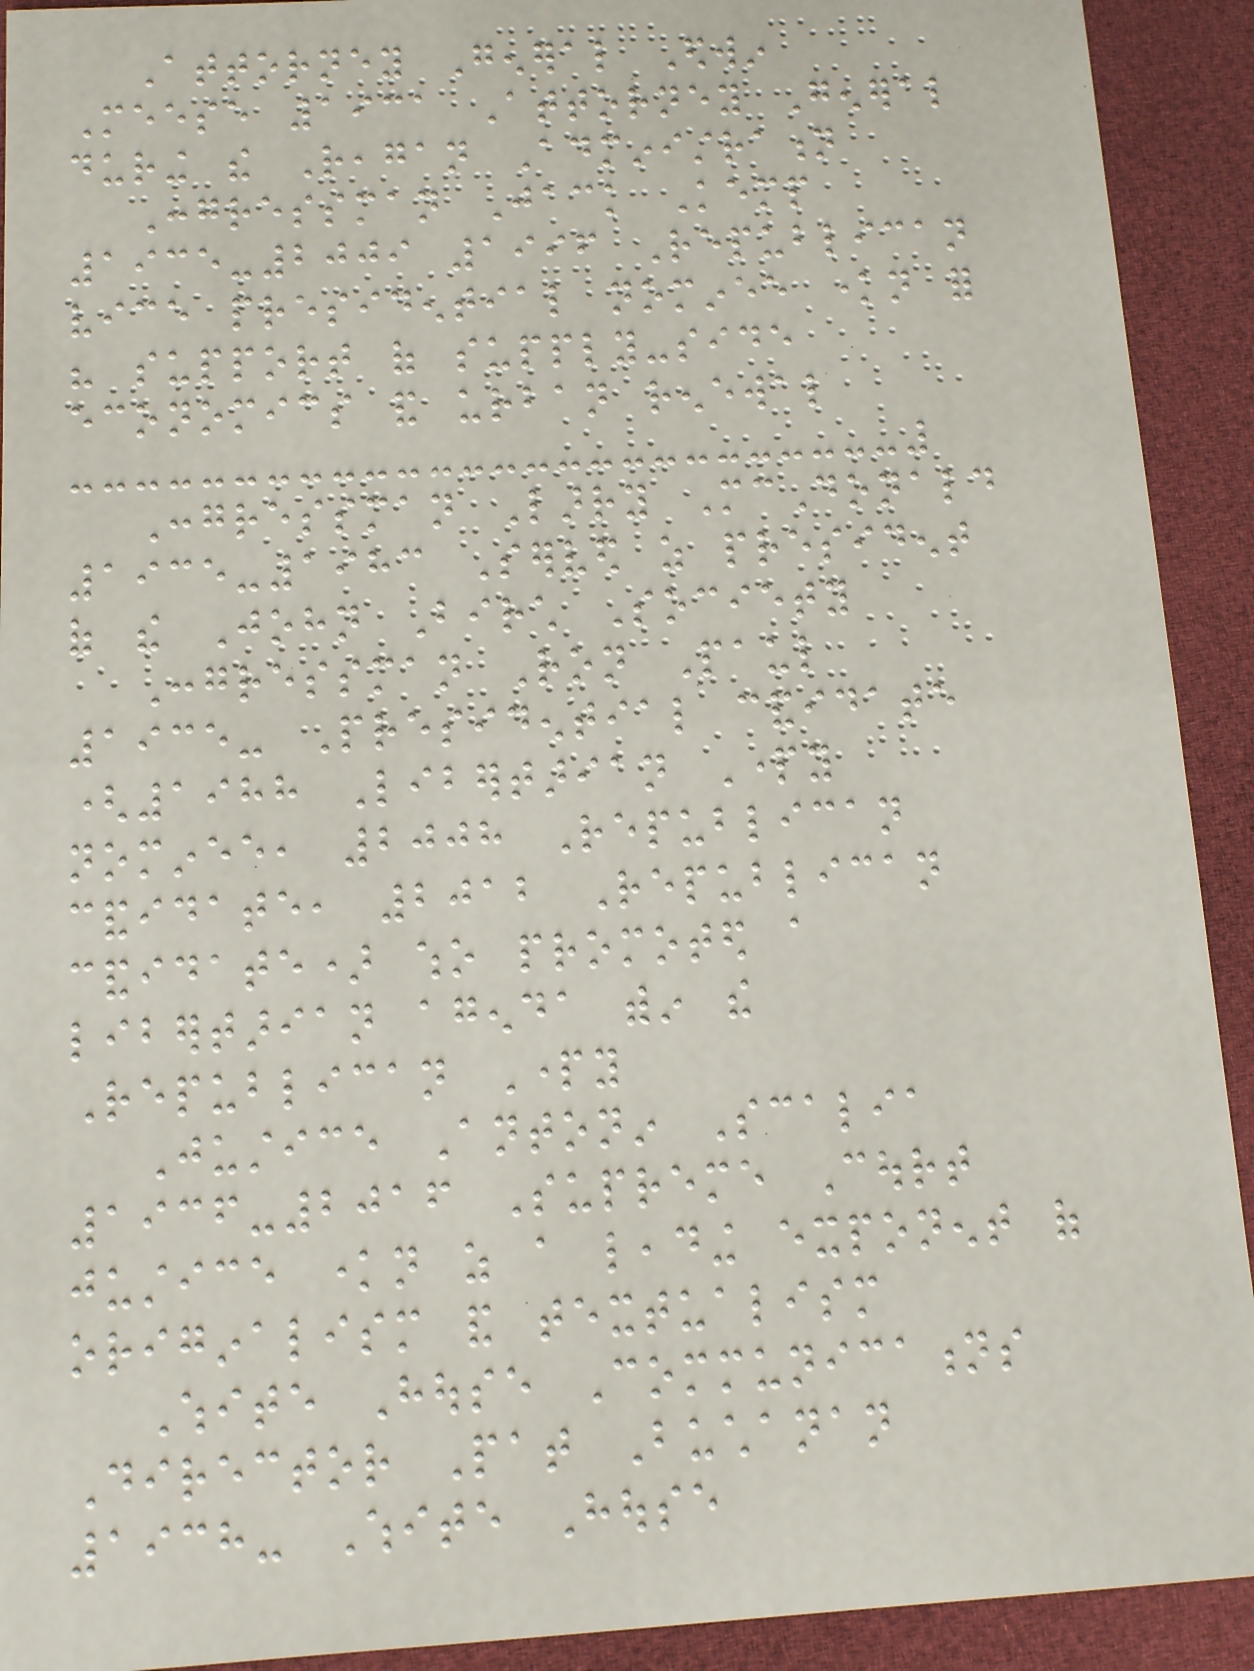Attorney General Edwin
Meese 1931 Attorney General
during the Reagan Administration
Congressman Jack Kemp
1935-2009 1996 Republican
vice presidential nominee known for
his support of supply-side
economics and urban renewal
Congressman Larry McDonald
1935-1983 Served as president
of the John Birch Society
Congressman Ron Paul
1935- Presidential candidate
(1988 Libertarian Party
nominee, 2008 Republican
candidate, 2012 Republican
candidate) who promoted a
libertarian agenda within the
Republican Party
Justice Antonin Scalia
1936-2016 Supreme Court
justice known as a leading exponent of
originalism and textualism
White House Communications
Director Pat Buchanan
1938- White House
